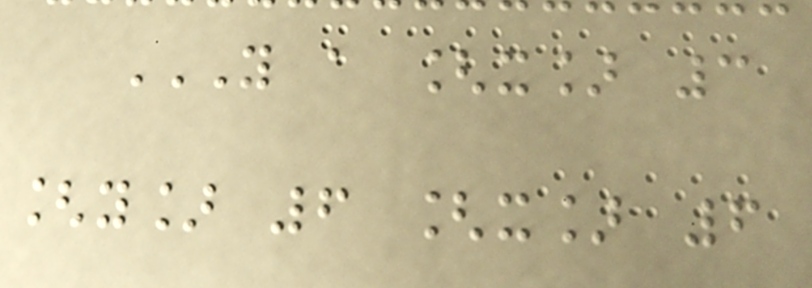Y A [X] 3
[Y] 6 [X] 6
